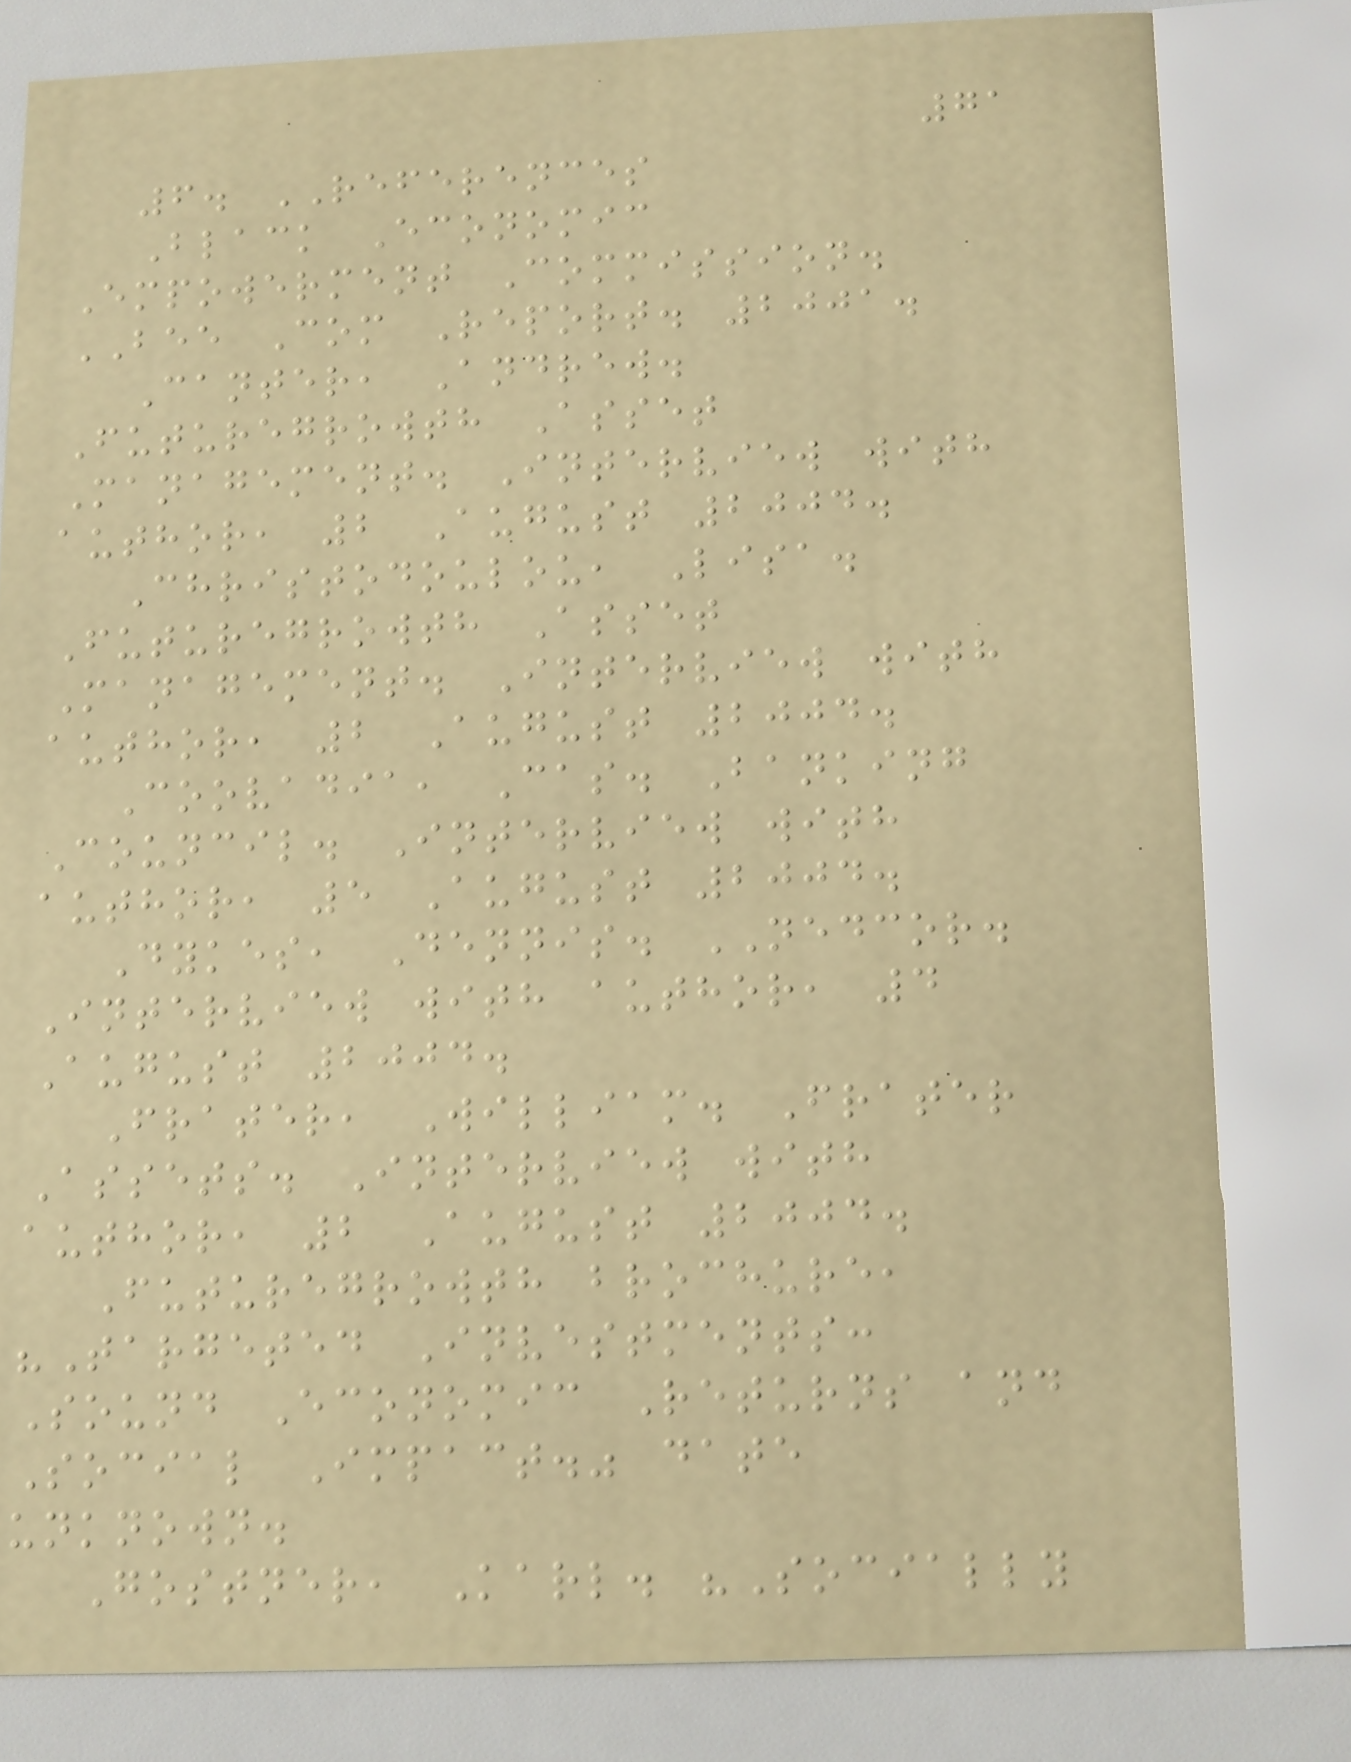71
6. REFERENCES
Black Economic
Empowerment Commission.
BEE Com Report. 2001.
Canter, Andrew.
Futuregrowth Asset
Management. Interview with
author, 2 August 2004.
Christodoulou, Lisa.
Futuregrowth Asset
Management. Interview with
author, 2 August 2004.
Coovadia, Cas. Banking
Council. Interview with
author, 5 August 2004.
Dykes, Dennis. NEDCOR.
Interview with author, 4
August 2004.
Frater, William. Frater
Assets. Interview with
author, 2 August 2004.
Futuregrowth brochure,
"Targeted Investments:
Sound Economic Returns and
Social Impact." date
unknown.
Gostner, Karl. "Socially
